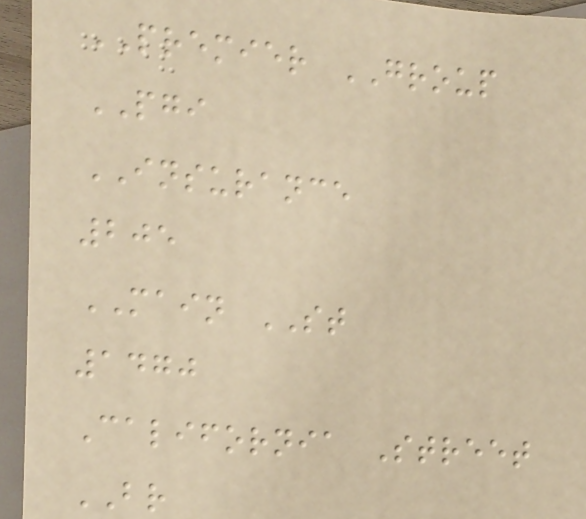PREMIER GROUP
PGI
INSURANCE
205
MAIN ST
1470
California Street
BR
